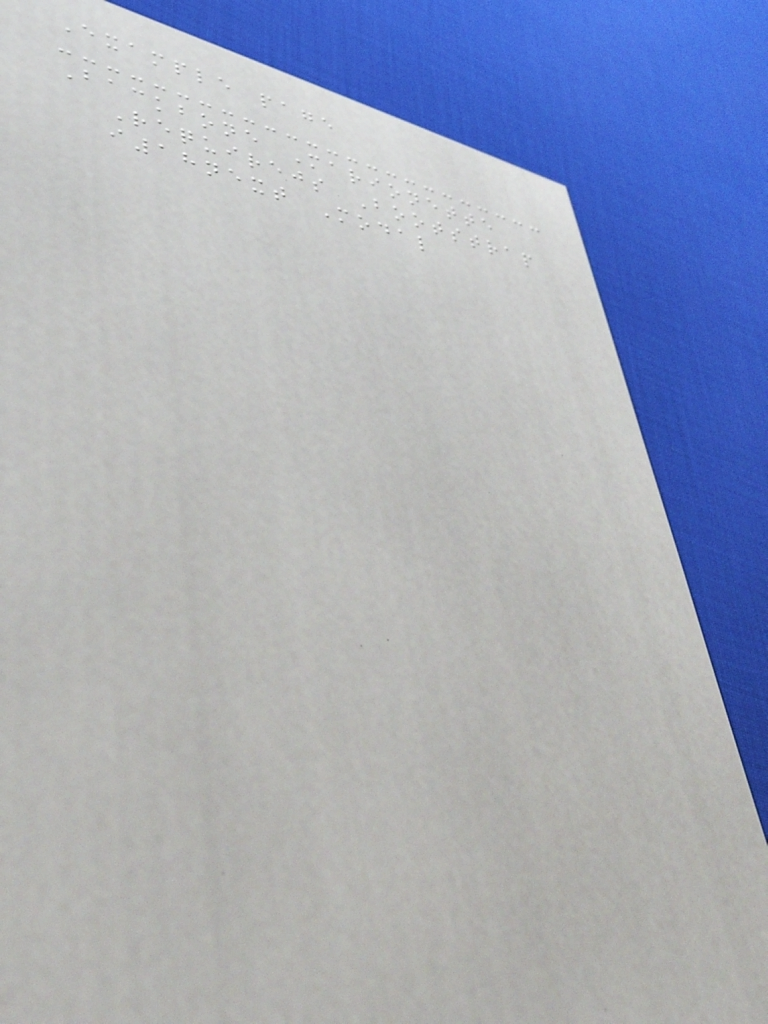Example page
Backbone Marionette
Requirejs Bootstrap
i18next Modal
